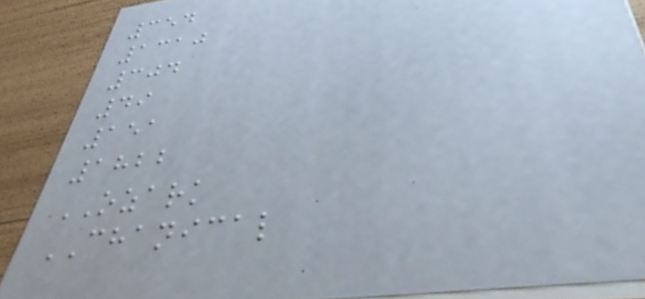354
1310
304
49
151
1822
OZARK
CHANICAL
